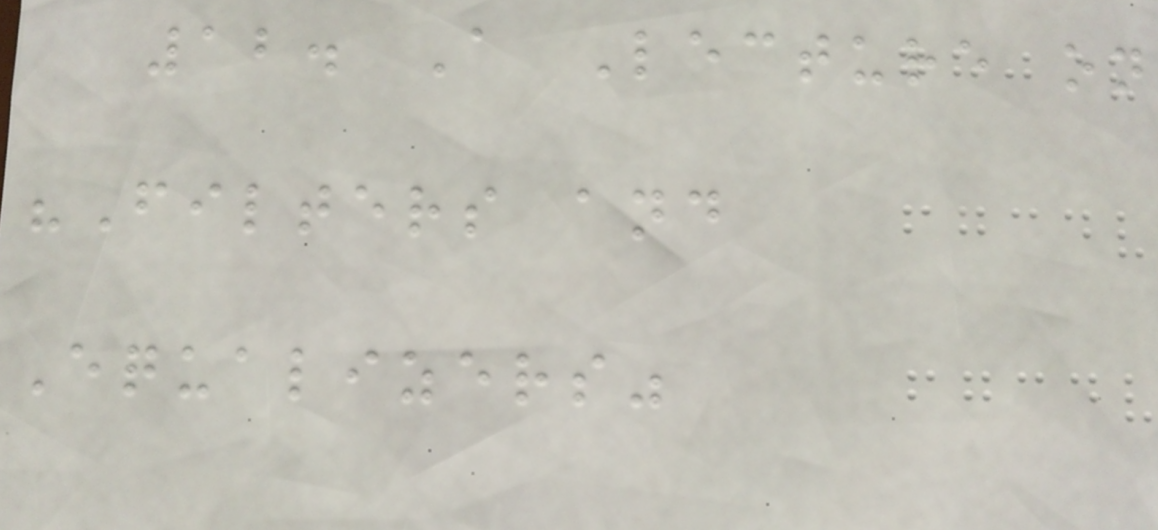12. A Lecture on
"Filters and
Equalizers"
